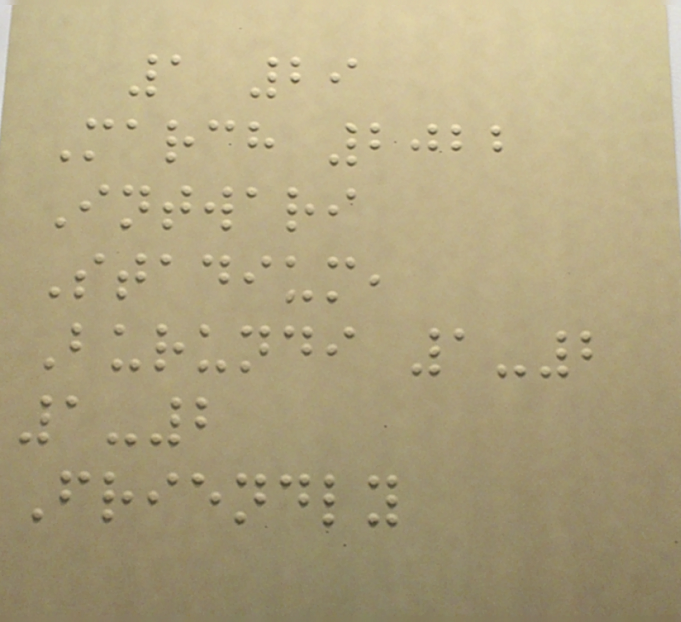1 29
March 2022
Intwari
Stadium,
Burundi 1-2
1-2
Friendly
